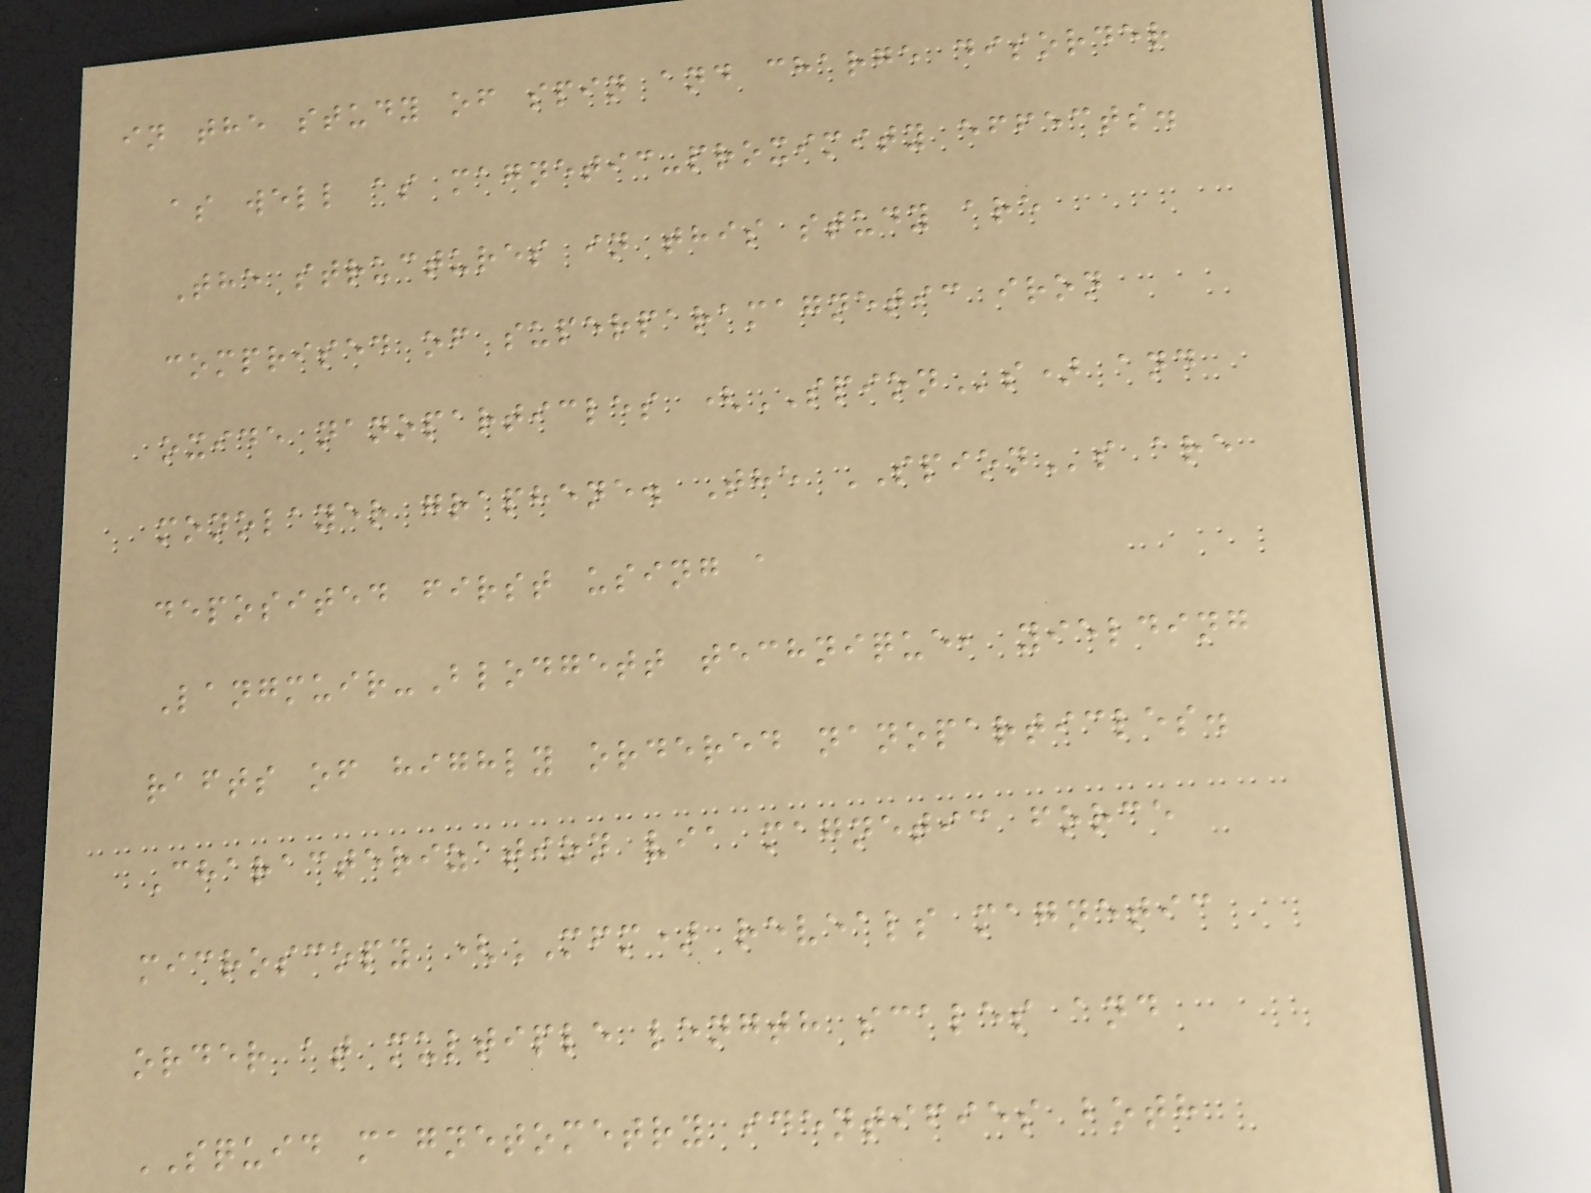in the study of spin and charge disorder
as well as magnetic-proximity effects.
The structures in this study are
comprised of superparamagnetic iron
oxide nanoparticles (SPIONs) and
monolayer graphene. The SPIONs are
deposited first using a
Langmuir-Blodgett technique, yielding
rafts of highly ordered nanoparticles.
Characterization via magnetic force
microscopy (MFM) reveals magnetic
order at multiple length scales and
SQUID magnetometry identifies both
